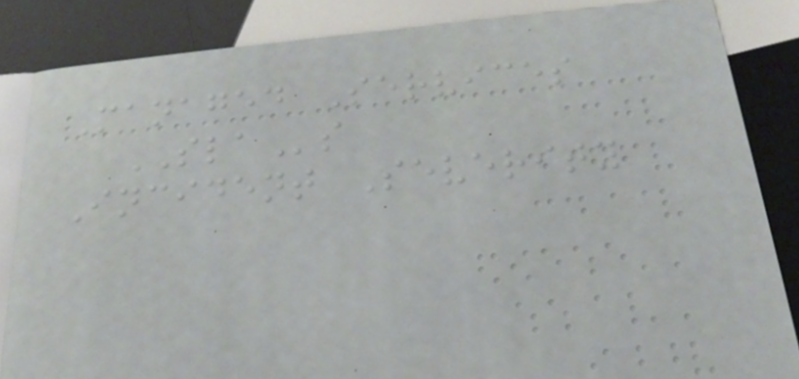Managed Services
SLAs
Incident Severity
